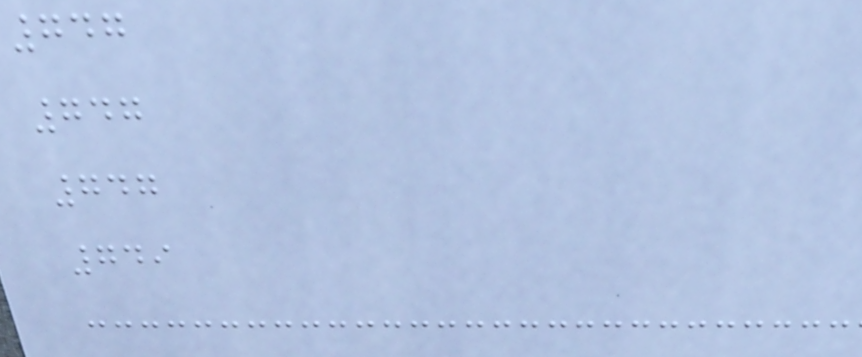747
747
747
749
